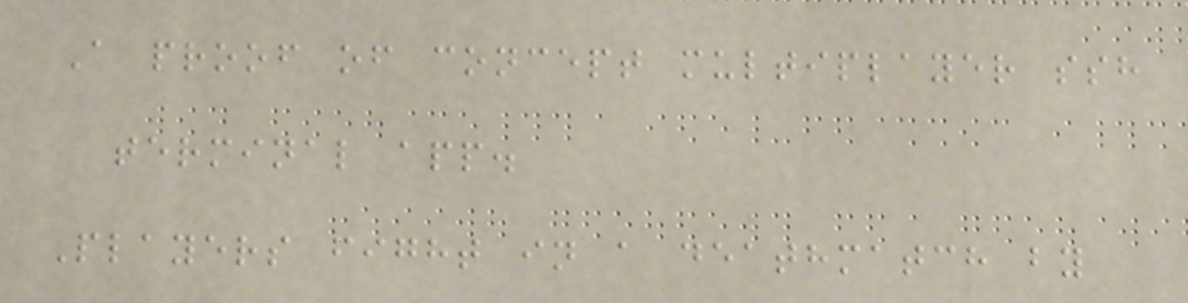A proof of concept multiplayer ssh
terminal app.
Players fight in a deathmatch by
